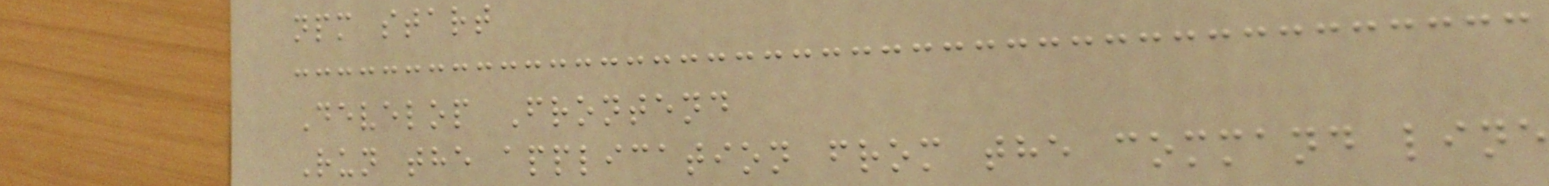npm start
Develop Frontend
Run the application from the command line
